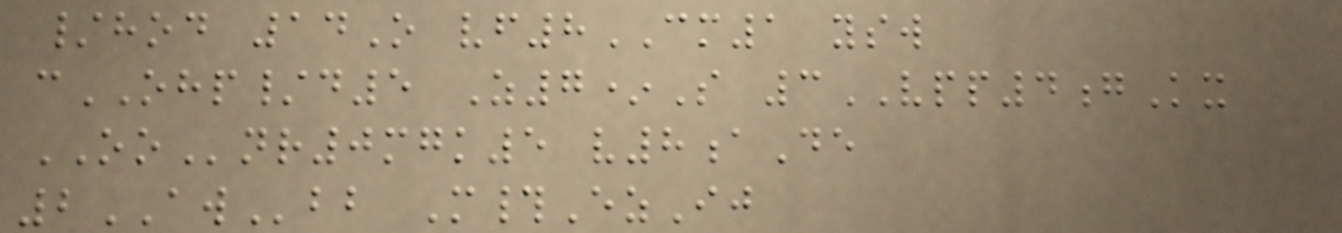/hod 14O vf8CM1 ysw
cOHP/d5 Z7*S 3VPP4gKx
OOnr0mgk5 v8aDe
2AWbb M#EzIj
